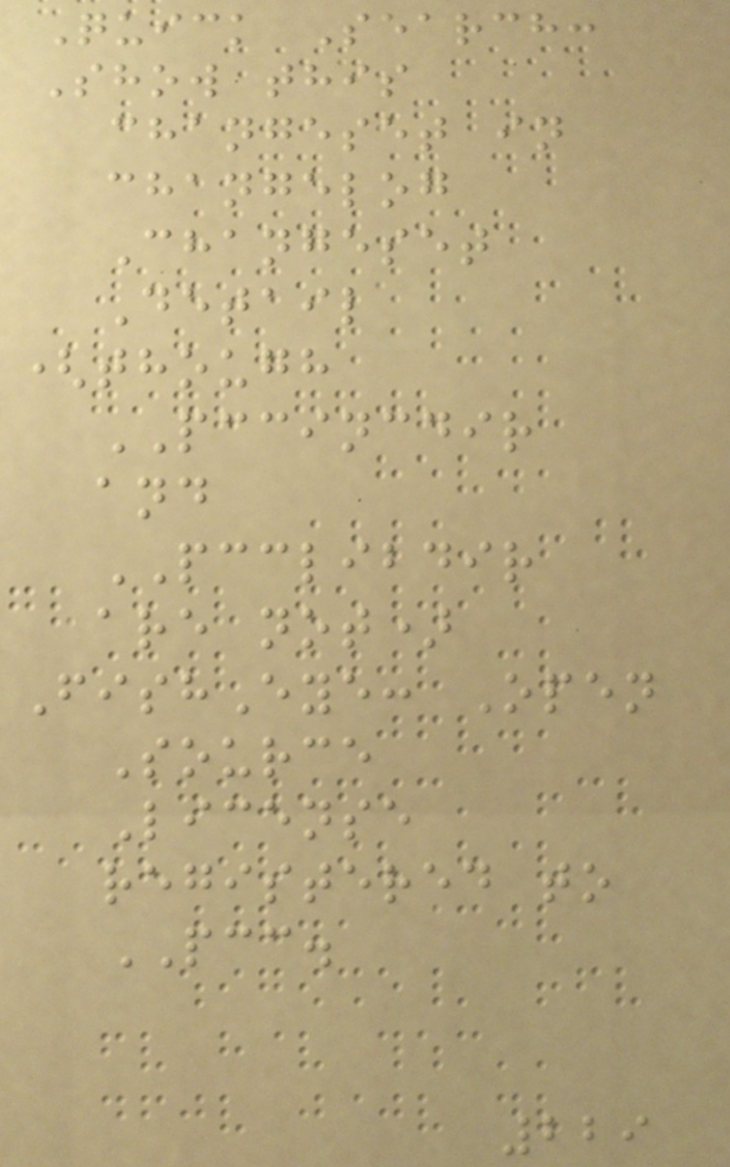Quick Search:
Show this
changeset in
changelog
Changeset
Detail
(though
PCCINCDIR
and
PCCLIBDIR
are not)
FishEye: Open
Source
License
registered to
PCC.
229
